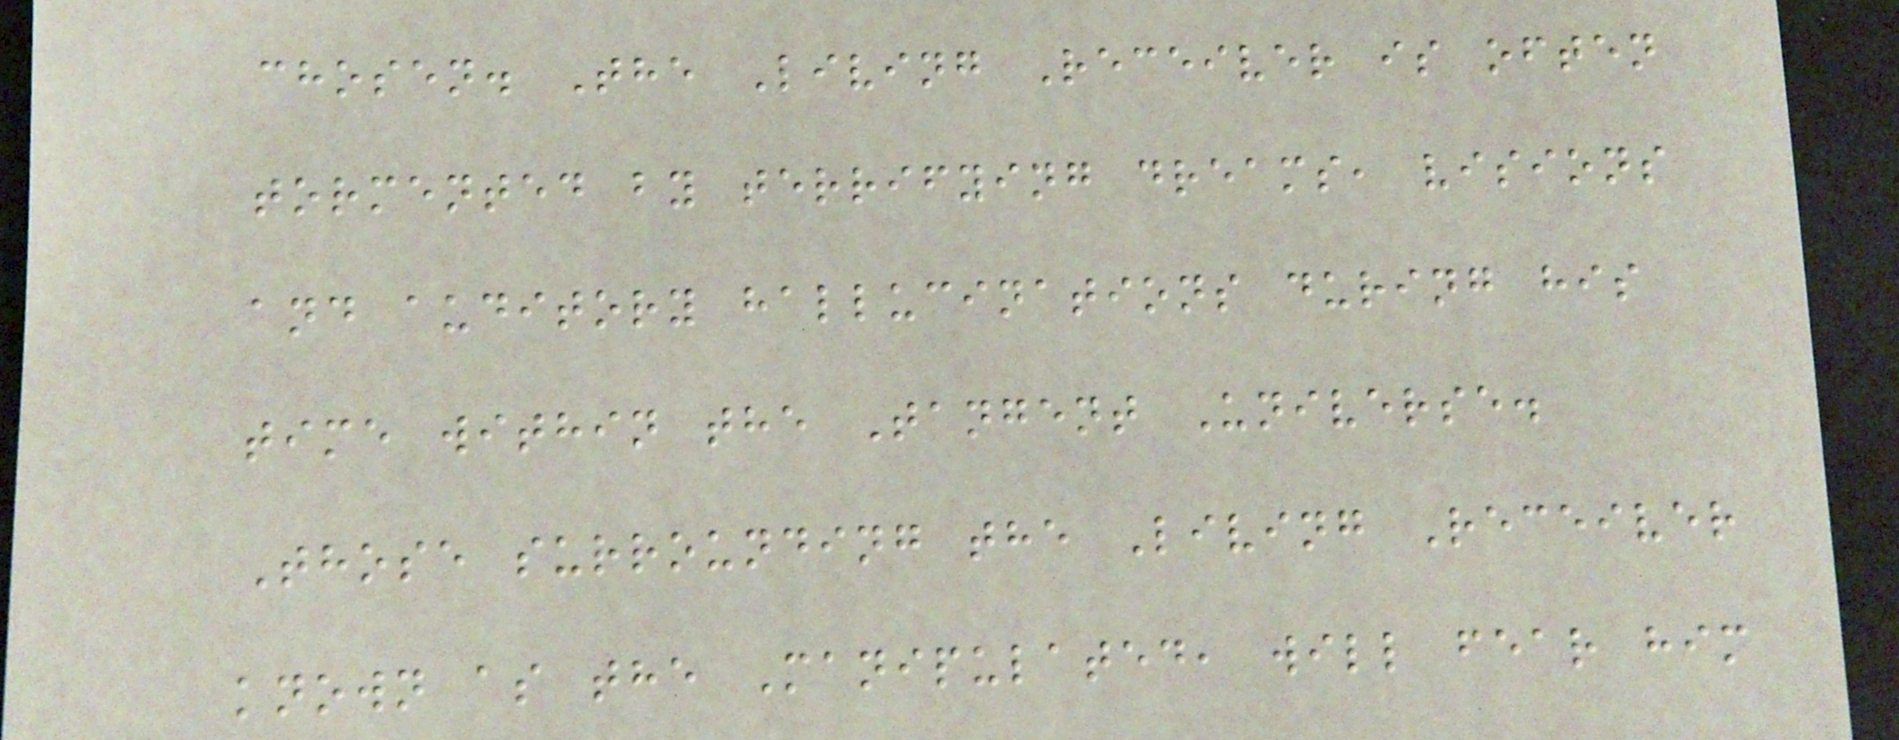chosen. The Living Receiver is often
tormented by terrifying dreams, visions
and auditory hallucinations during his
time within the Tangent Universe.
Those surrounding the Living Receiver
known as the Manipulated, will fear him
